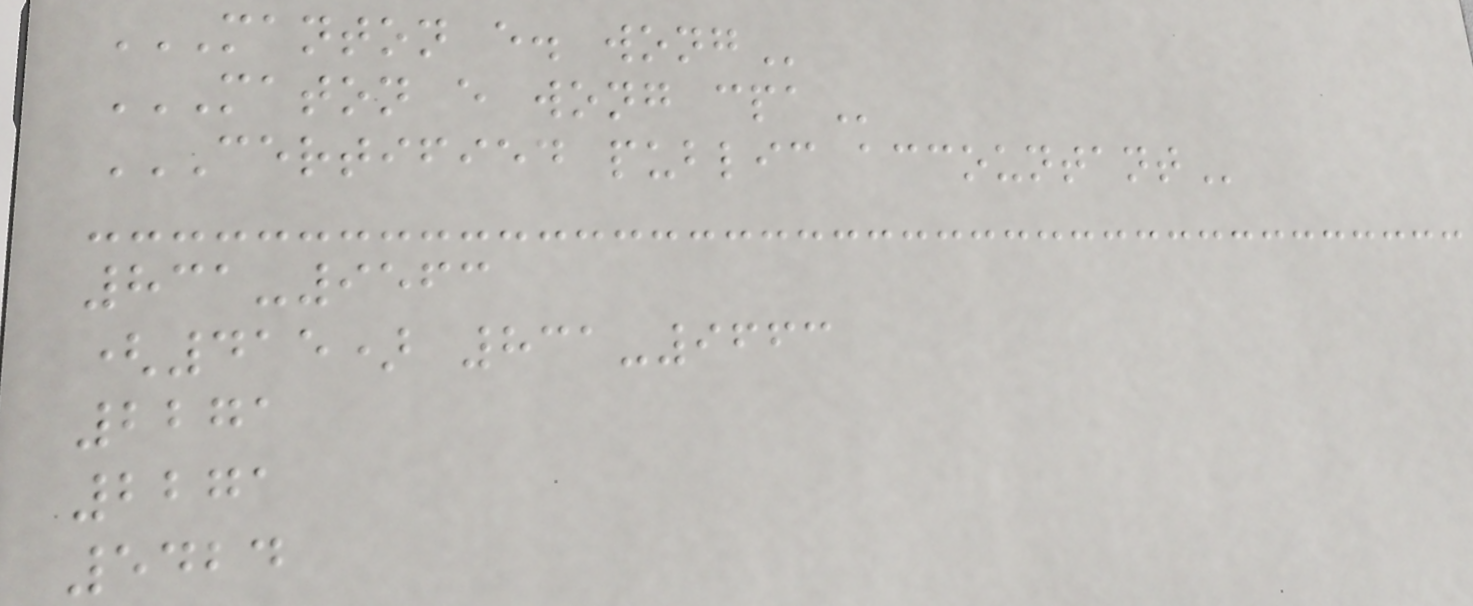MANTON E. WONG
MATON E WONG CPA
CERTIFIED PUBLIC ACCOUNTANT
831-9563
(415) 831-9663
2271
2271
5424
